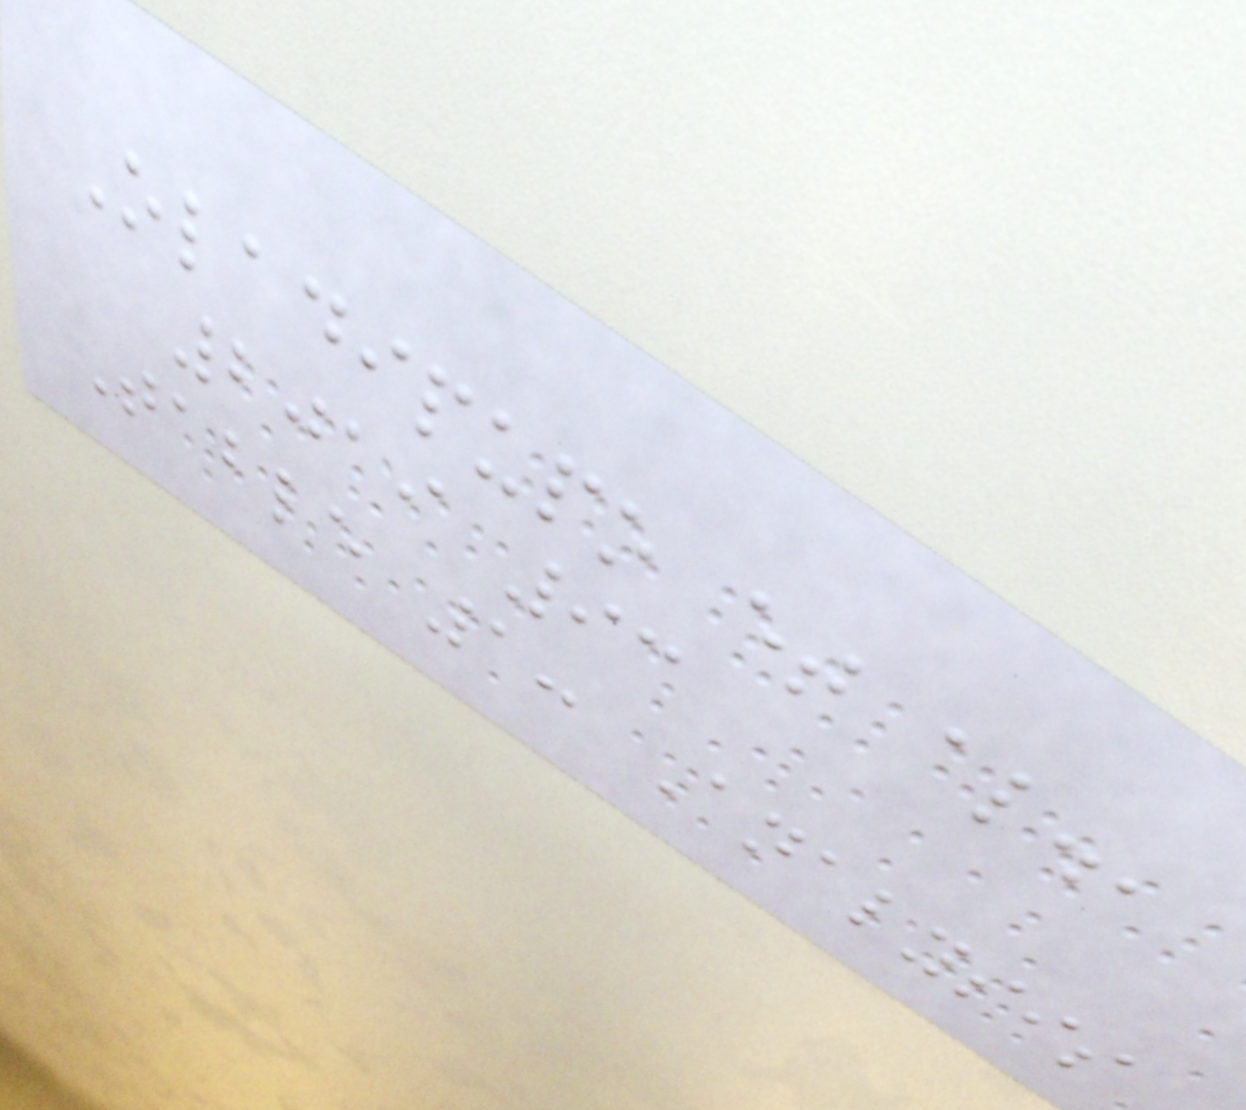Oladipupo et al.,
2019 93
Table 1: Analysis
